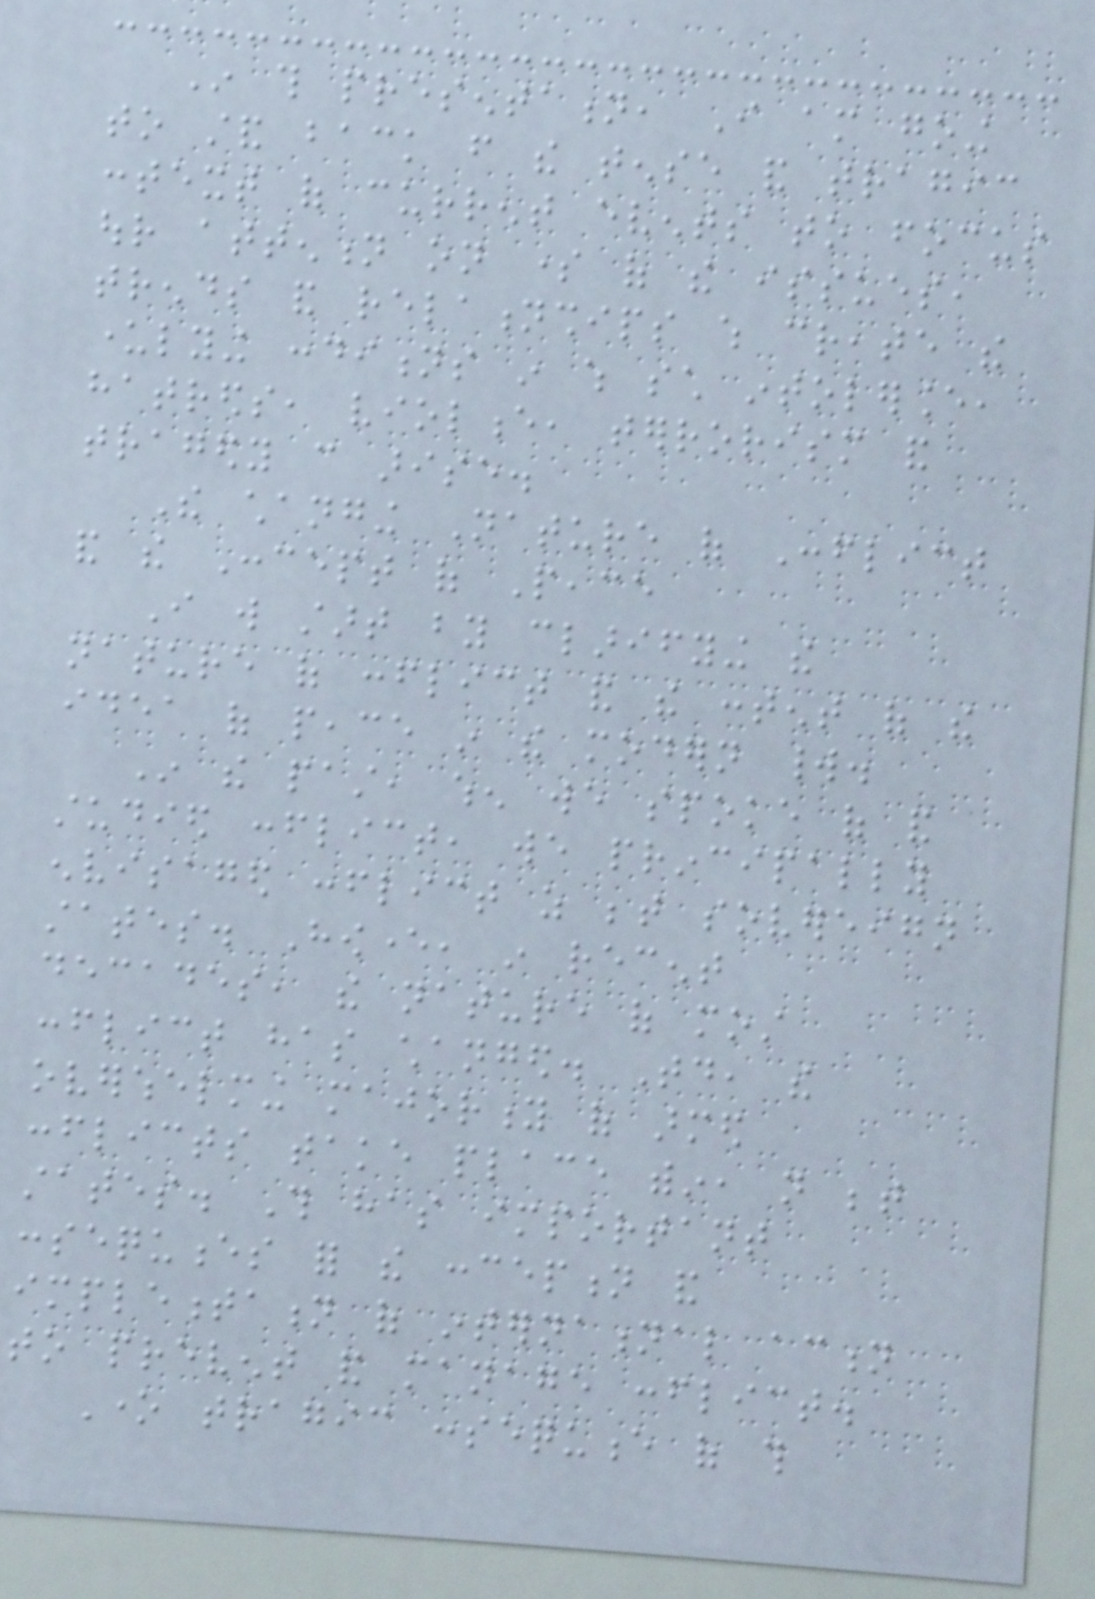In this presentation, I am going
to stand back from the tense and tragic
context of current events to focus
our attention on some of the issues,
trends and relationships which create the
underlying conditions in which such intolerance,
hatreds, violence, terrorism and
tragedy can arise.
The changing Nature of Conflict
and the Concept of Peace
I will start by clarifying the
nature of conflict and the content of the
idea of peace in the modern world.
In the past, when we spoke of and
studied conflict, we principally
envisaged conflict as between sovereign
states. However, in recent
decades, the nature of most
conflict has changed. Today, the
overwhelming majority of armed
conflicts take place within, not between
states. This has important
consequences for the conception and
implementation of international action
to prevent and manage conflict.
One tragic consequence of this
